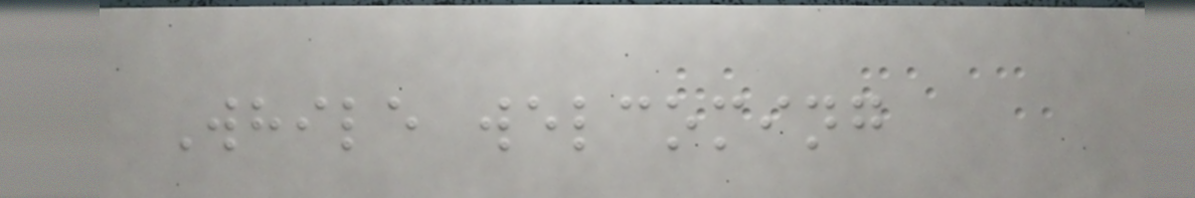While welcoming
